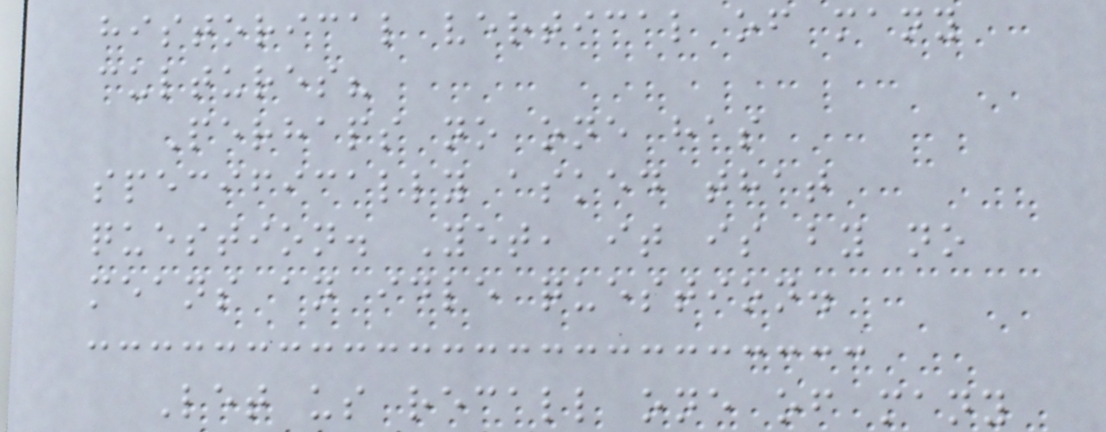historical vertical of many
cultures?
Perhaps no one has
specifically asked that
question. Yet, it is by no
means an idle question.
Let us recall one of many
